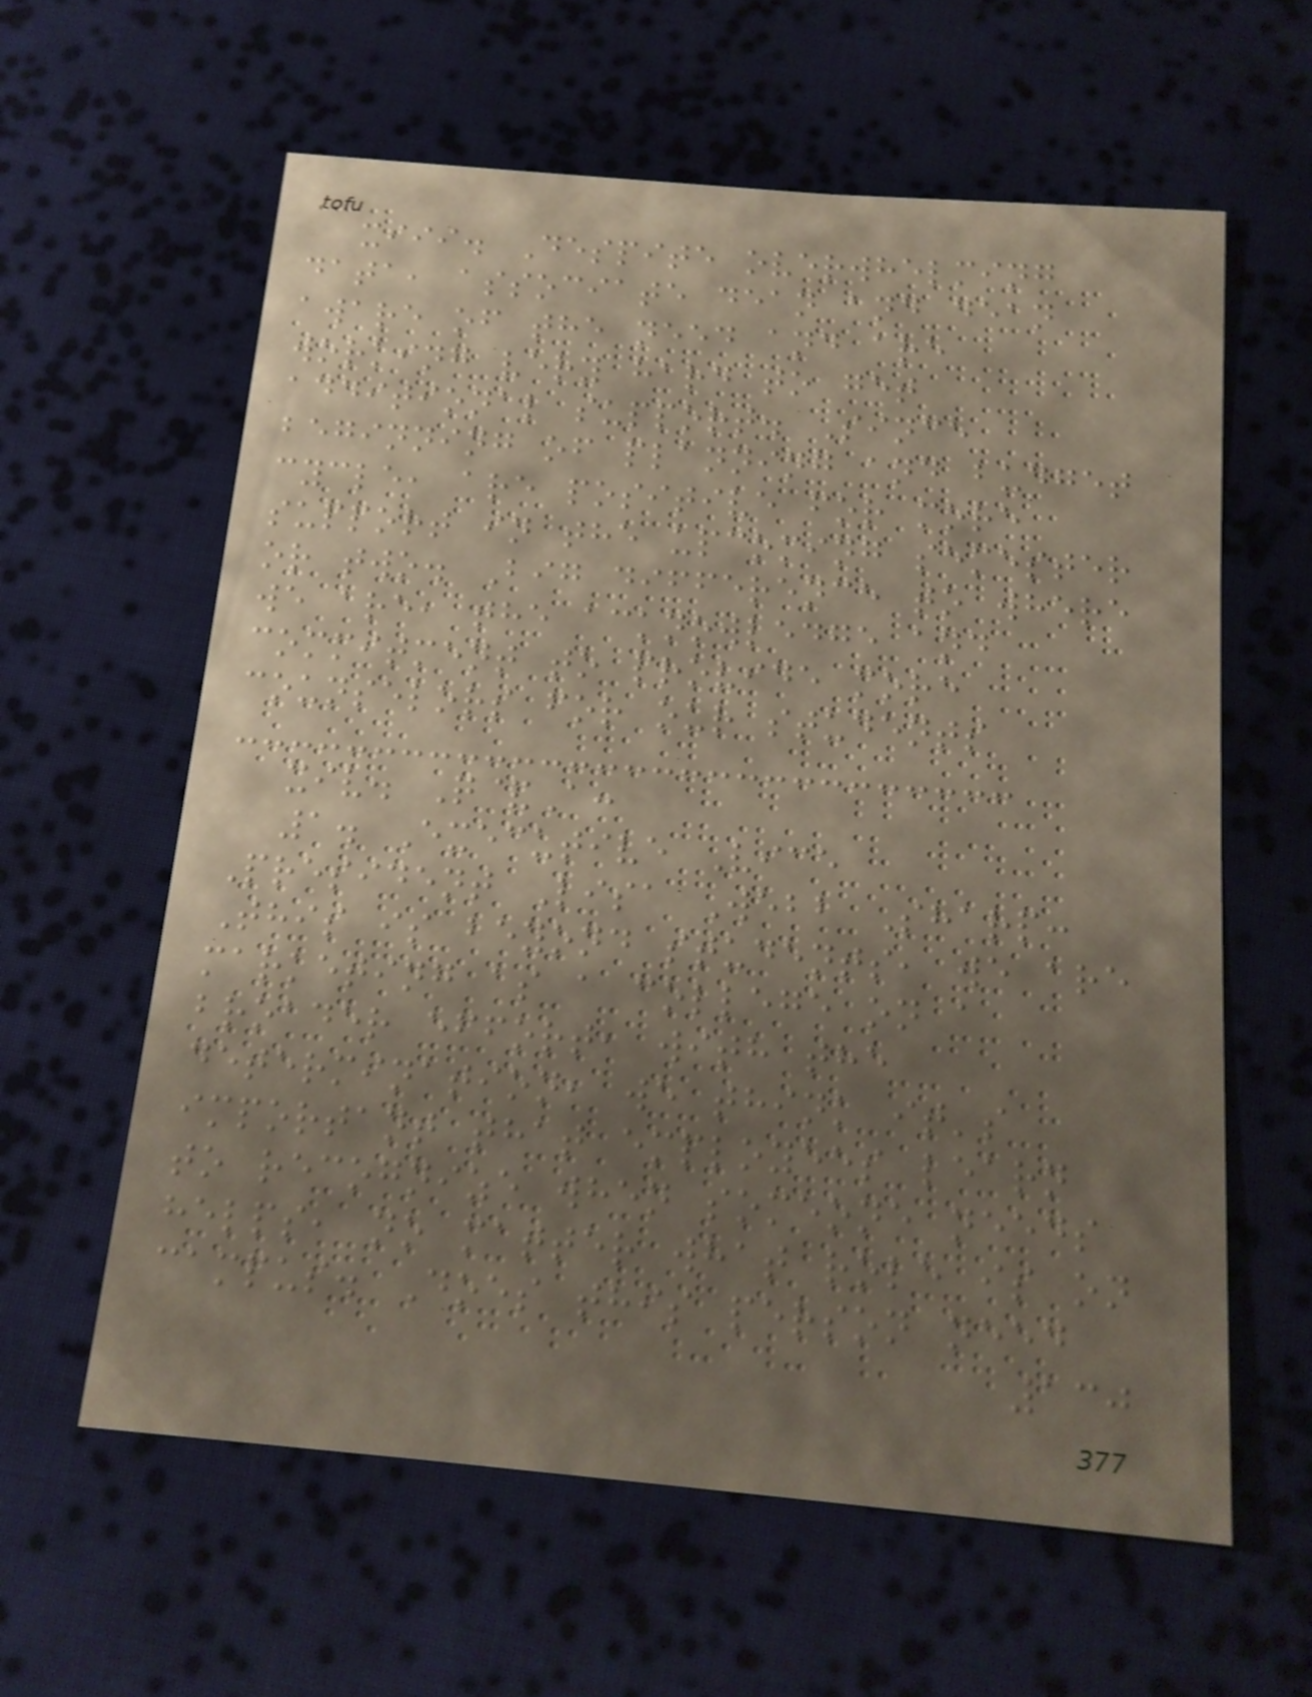xiii. Despite overwhelming
data, associate dean and dean
aware of the need and are
working very hard to get
additional support. Since
beginning of planning and budget
cycle, are positive for more
support in the upcoming semester
or two. Big difference to where
we are, the acknowledge and
commitment to provide more
counselors for our students
xiv. Q&A:
1. Executive Vice
President Lisa Webb Sharp:
This is beyond students, we are
marketing as a college on a
broader effort, with the
determination, we think it's
important that employees learn
to recognize when someone needs
helps, no matter what role is on
campus. Does this person need
130
